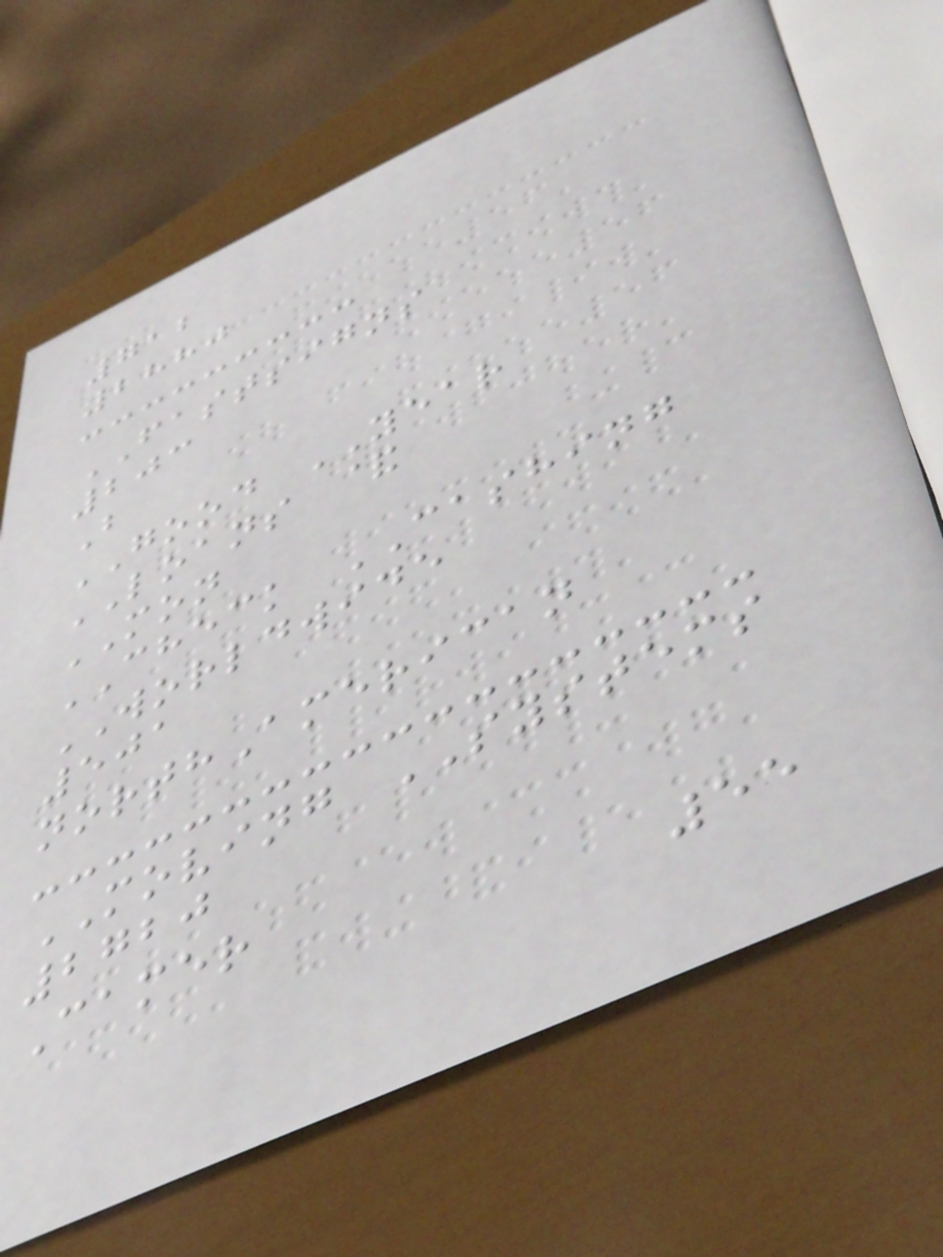712
2880
FASTSIGNS
203
B
GOOD YEAR
LOANS &
MON
CHECK CASHING
WORLDWIDE
501
northAmerican
MOVING SYSTEMS
2720
Camer
55
